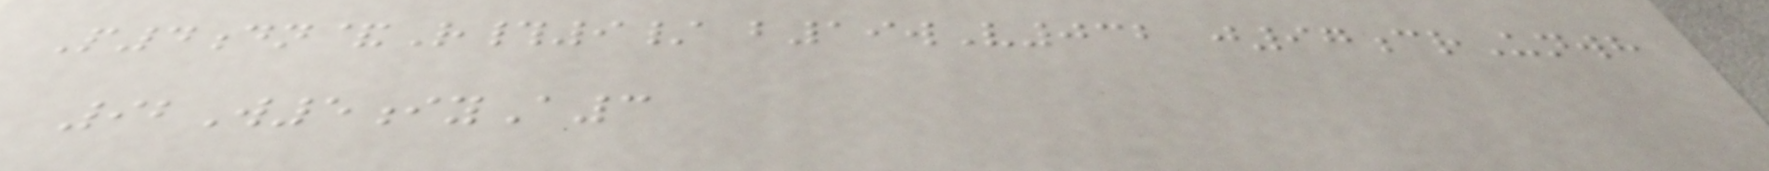P4dn&R#9/ b19wV032 j97crUnwh
92W5iyA3
